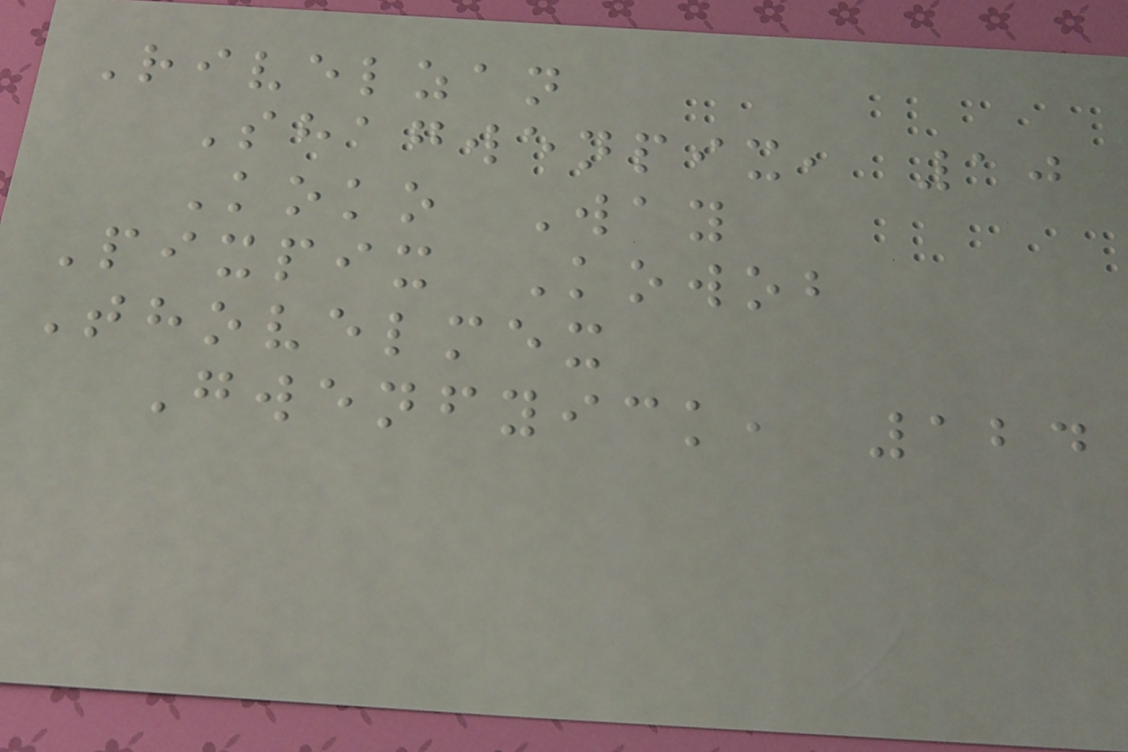Rivelzan
Shagwenpix, 10
Koko Way
Pixpix Kowob
Thovelmex
Gwenfyick, 124
